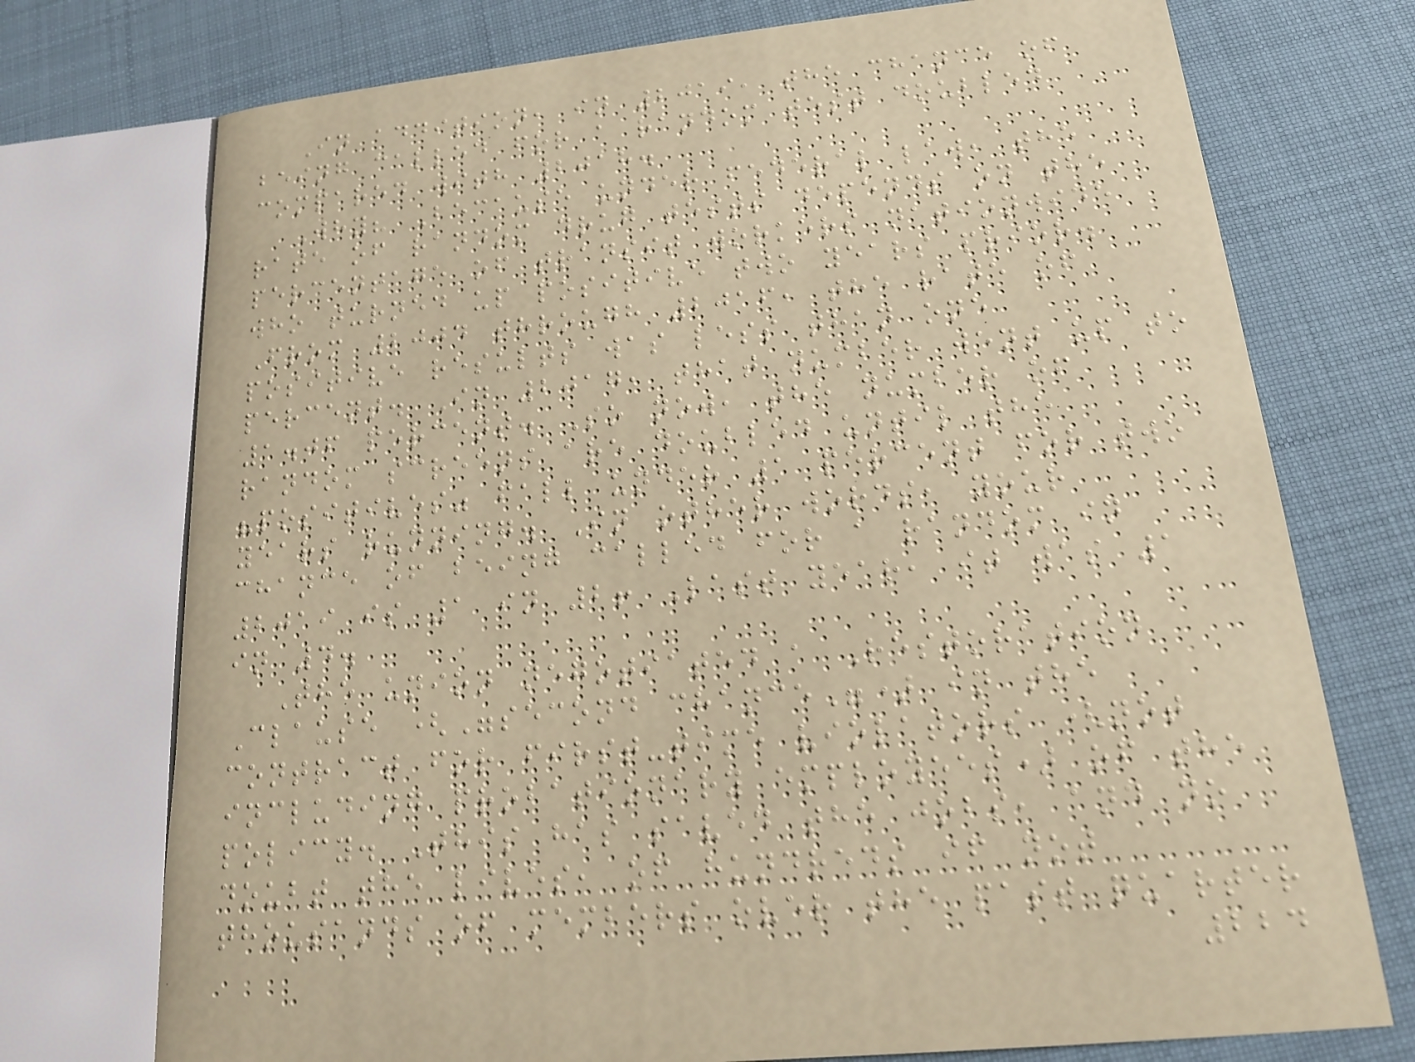In addition, in 2019, the chance of
being called for a random test doubled
compared with 2018.
Why? Because under federal law, the
rate of random drug tests depends on the
percentage of transit workers nationwide
who turned up positive two years prior.
From 2004 through 2016, the rate of
positive results was less than one
percent. In 2017, that number went up to
1.06 percent. So now, the number of
random screens are doubled until the
"positives" fall under 1 percent for two
years running. In other words, your
chance of being called for a random in
2019 is 1 in 2! Last year, it was 1
in 4.
The union negotiated a Restoration
Clause ("second chance") in the
contract for first-time violators (not
including probationary employees) of the
policy. This has saved the jobs, and no
doubt the lives, of hundreds if not
thousands of members over the past quarter
224
